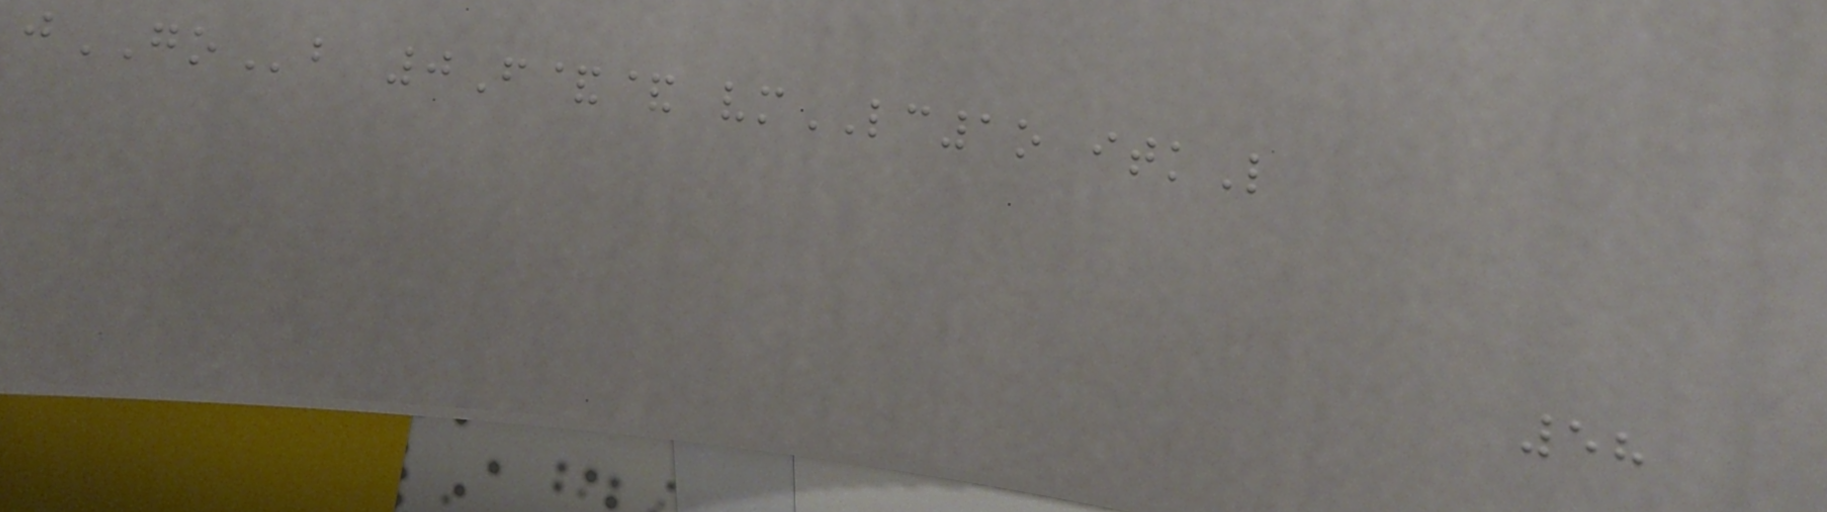jGOb 0F&& vmLC1o itkL
58
